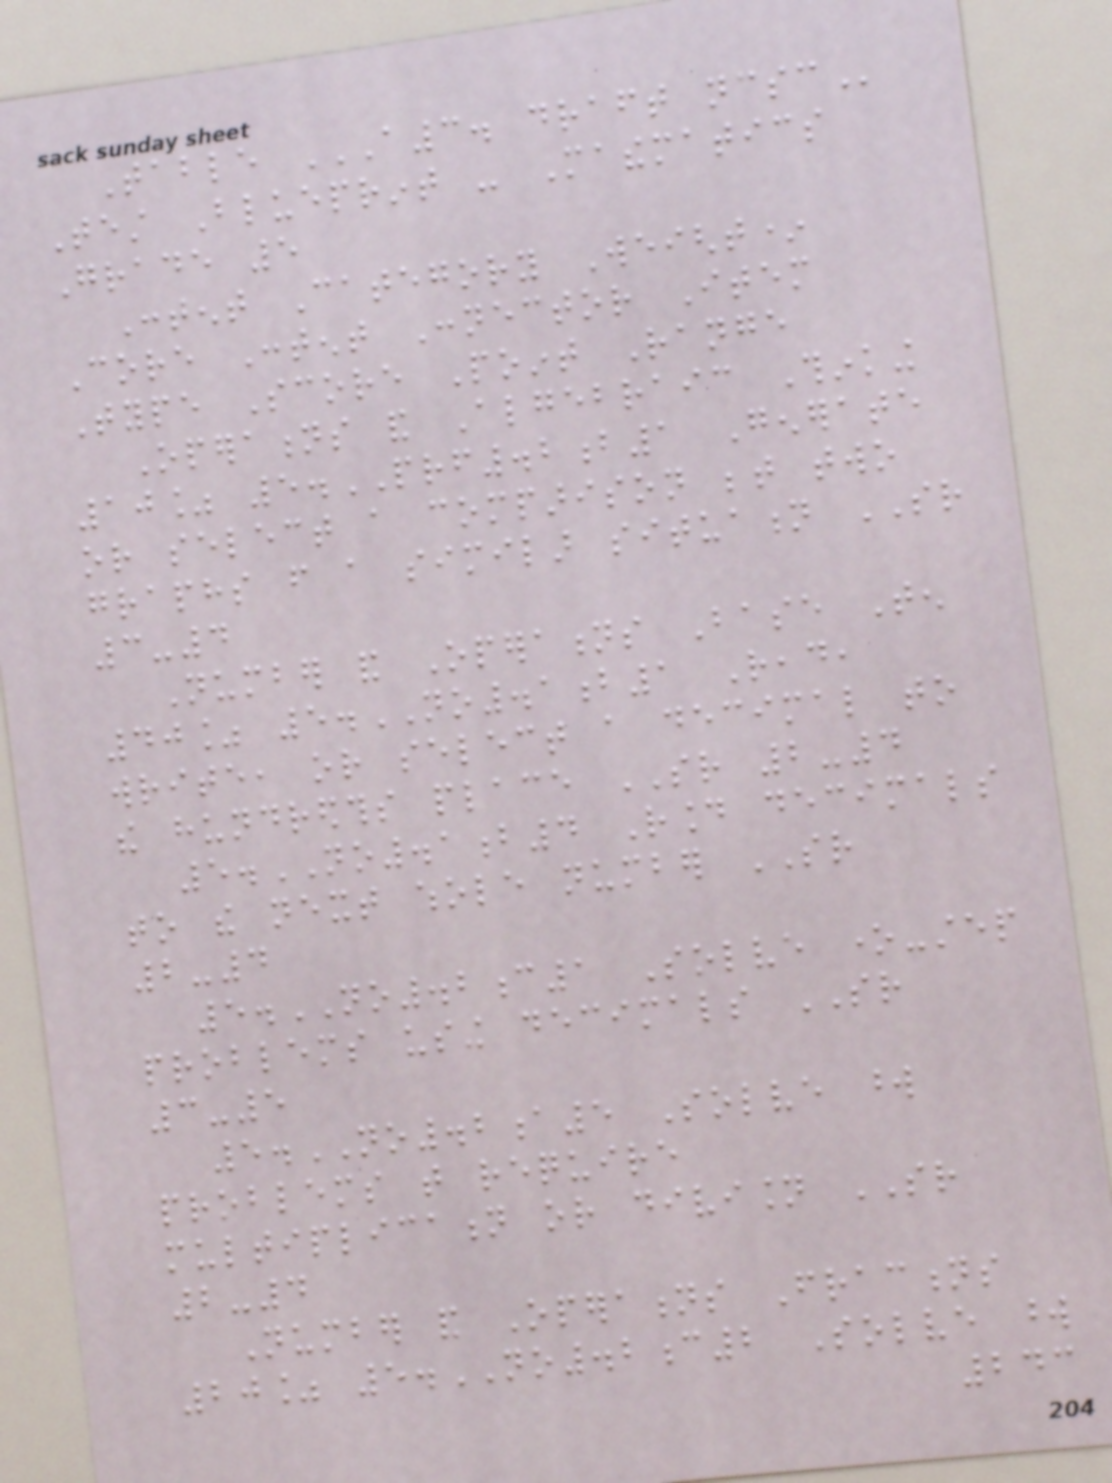Table A3. DRAFT NCSC
Test Blueprint - Mathematics
Grade 5
Content Category Weight*
Core Content Connector Item
Type Score Point Range
Operations and Algebraic Thinking
10% 5.PRF.2b1 Generate
or select a comparison between two
graphs from a similar situation SR
3-4
Number and Operations Base Ten
40% 5.NO.1b1 Read,
write, or select a decimal to
the hundredths place SR 2-4
5.NO.1b4 Round decimals
to the next whole number SR
2-4
5.NO.2c1 Solve one-step
problems using decimals SR
3-5
5.NO.2a5 Solve word
problems that require
multiplication or division SR
2-4
Number and Operations Fractions
20% 5.NO.2c2 Solve word
243
